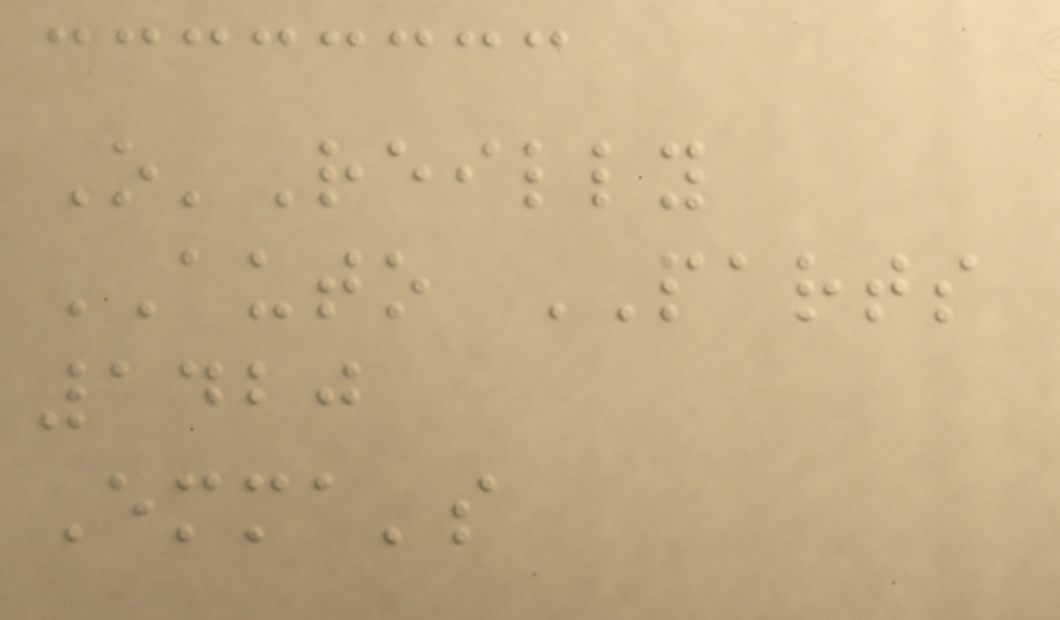O'Reilly
AUTO PARTS
1420
Emma's
